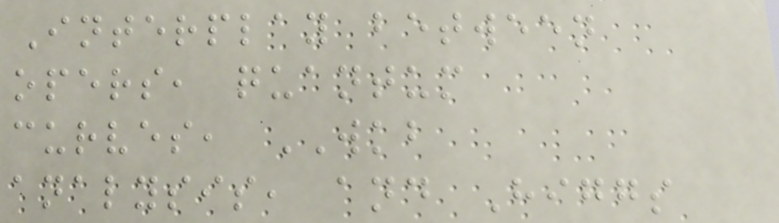Interplay between
opers, quantum
curves, WKB
analysis, and Higgs
